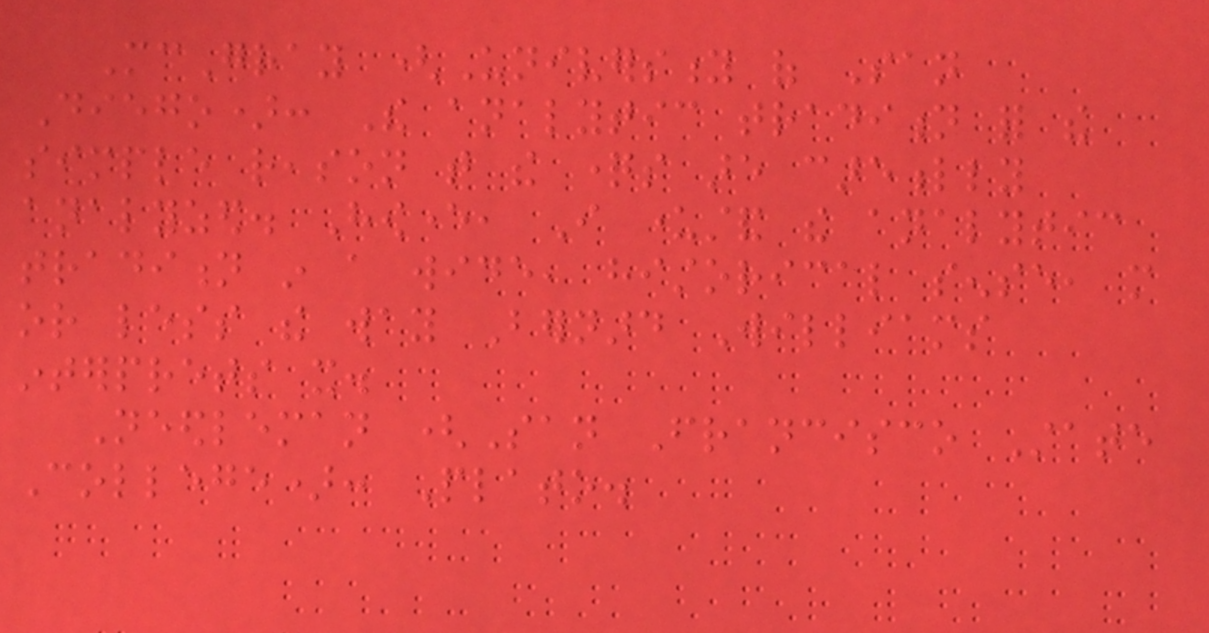McGray (University of San
Diego): The analytic tradition for the
simple reason that the questions are carefully
analyzed. However, I understand the analytic
tradition in a wide, historical sense, more
or less the way Bernard Williams
interprets it.
Needleman (San Francisco State
College): Plato.
